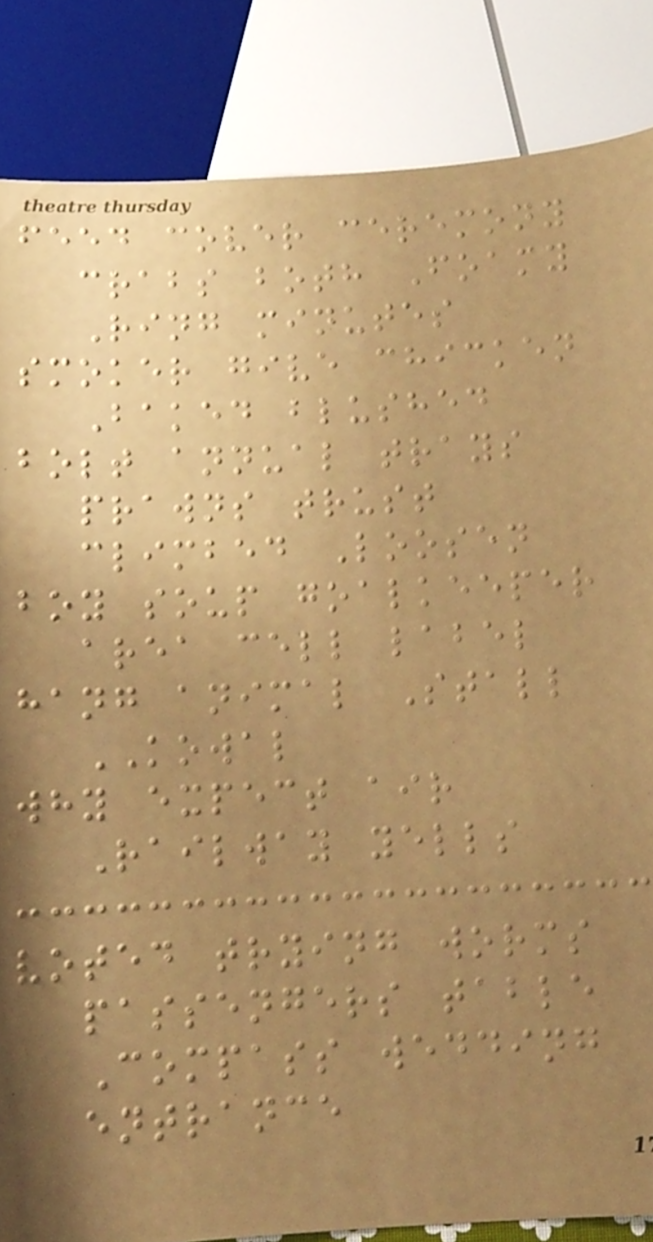feed cover ceremony
crabs both Foamy
Ring minutes
smoker give chicken
Baked blushed
bolt annual trays
prawns trust
climbed Loosen
boy soup goalkeeper
area cell label
hang animal Stall
KOWAL
why expect air
Railway yells
voted trying worms
passengers table
Compass wedding
entrance
